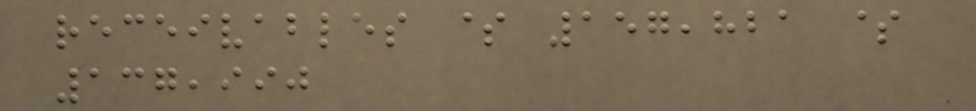receivables $ 157,821 $
137,990
